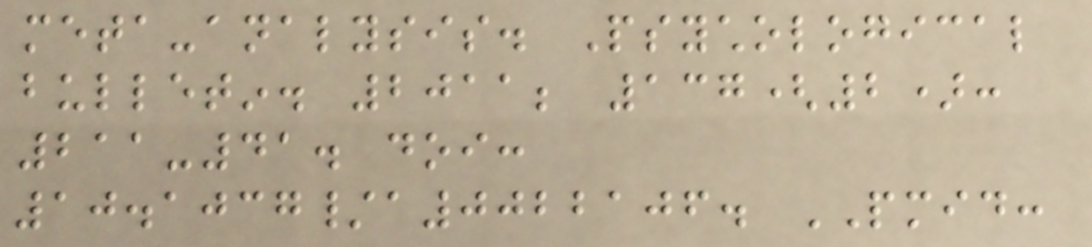meta-analysis. Psychological
bulletin. 2011; 137(2):
211-41. doi:
10.1037/a0022106. PMID:
